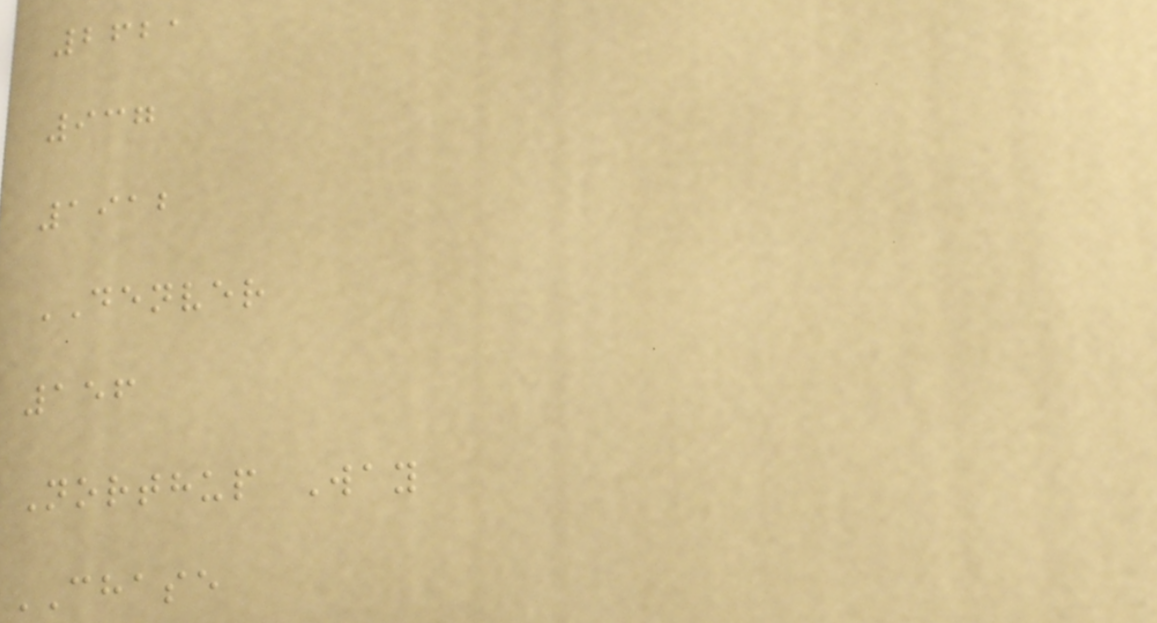2621
937
1912
DENVER
156
Northup Way
CHASE
